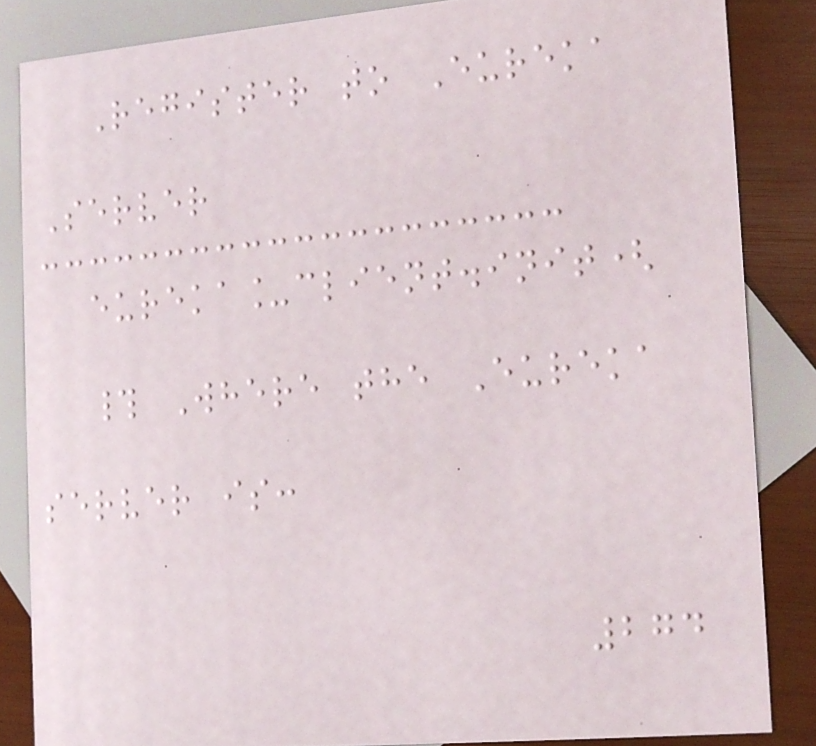Register to Eureka
Server
eureka_client.init(
# Where the Eureka
server is:
274
